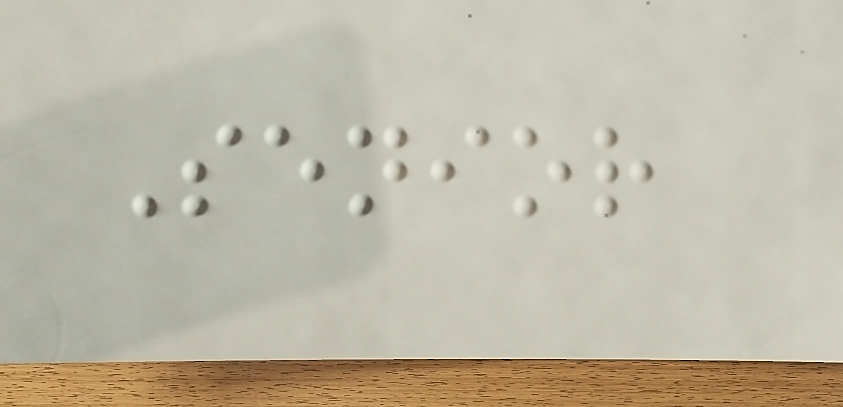Senior
